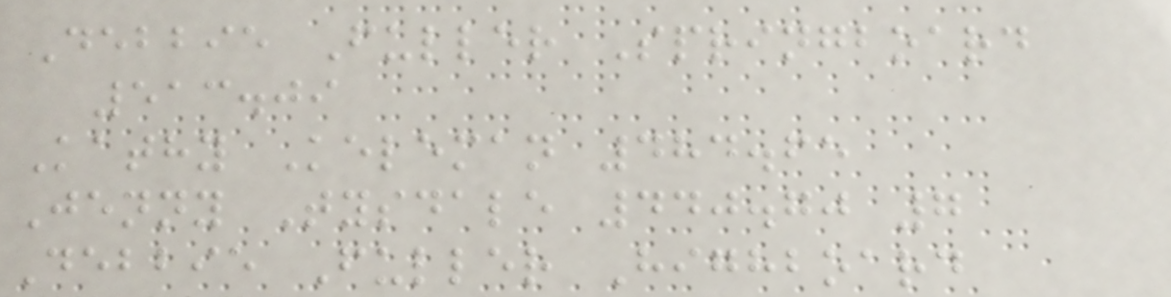Debbie Fuller Springboard
513.09
Kathy Keleman 484.65
Jenny Tysdale 440.70 7
Debbie Fuller Highboard
